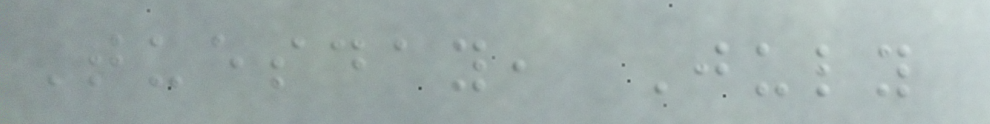Tuesday, July
